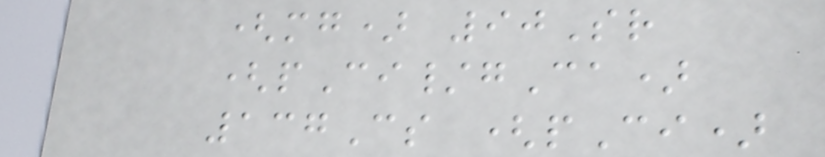(mg) 90Sr
(pCi/gCa)
137Cs (pCi)
